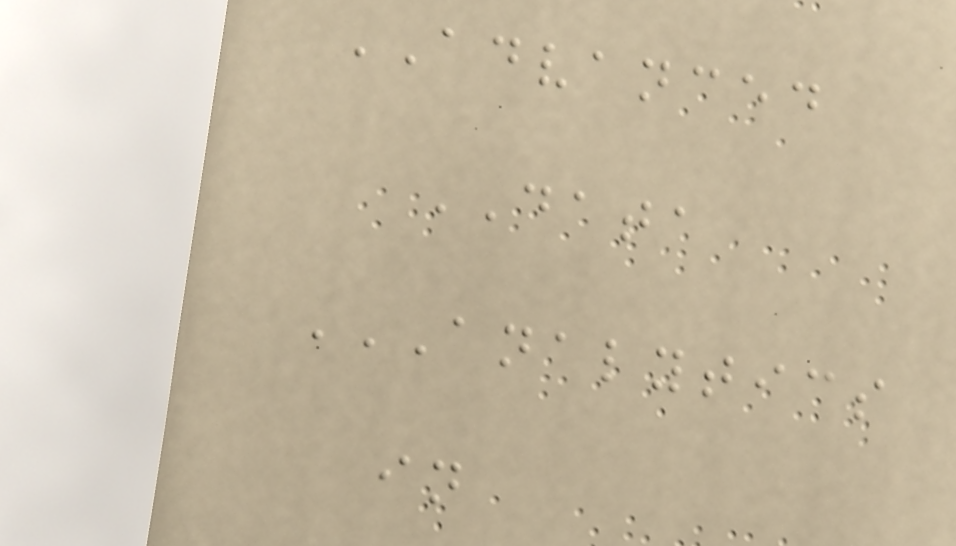ADVANCED
DATA
ANALYTICS
IN
